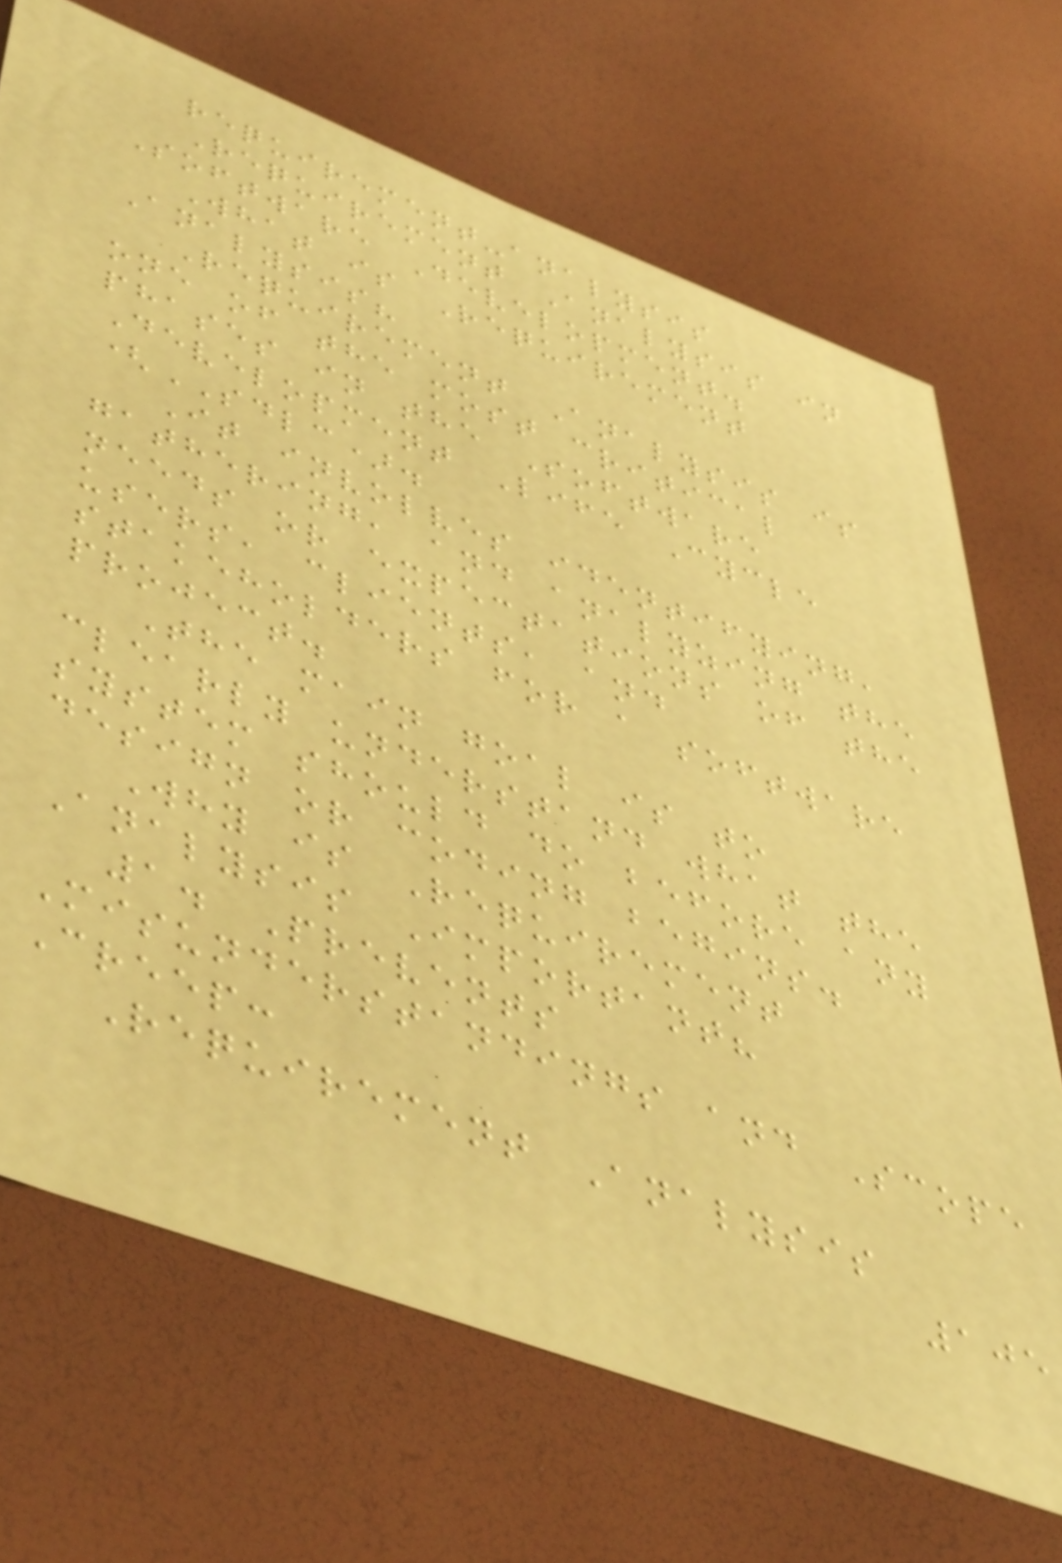requirement-analysis
Requirement Analysis in
Software Development.
What is Requirement
Analysis?
Requirement Analysis is
one of the most critical
phases in the Software
Development Life Cycle
(SDLC).
It involves identifying,
gathering, and analyzing the
needs or expectations of the
users, clients, and
stakeholders for a software
project.
The main goal is to
clearly understand what the
system should do before any
design or coding begins.
Why is Requirement
Analysis Important?
1. Prevents
Misunderstandings and Scope
Creep:
Requirement Analysis
105
